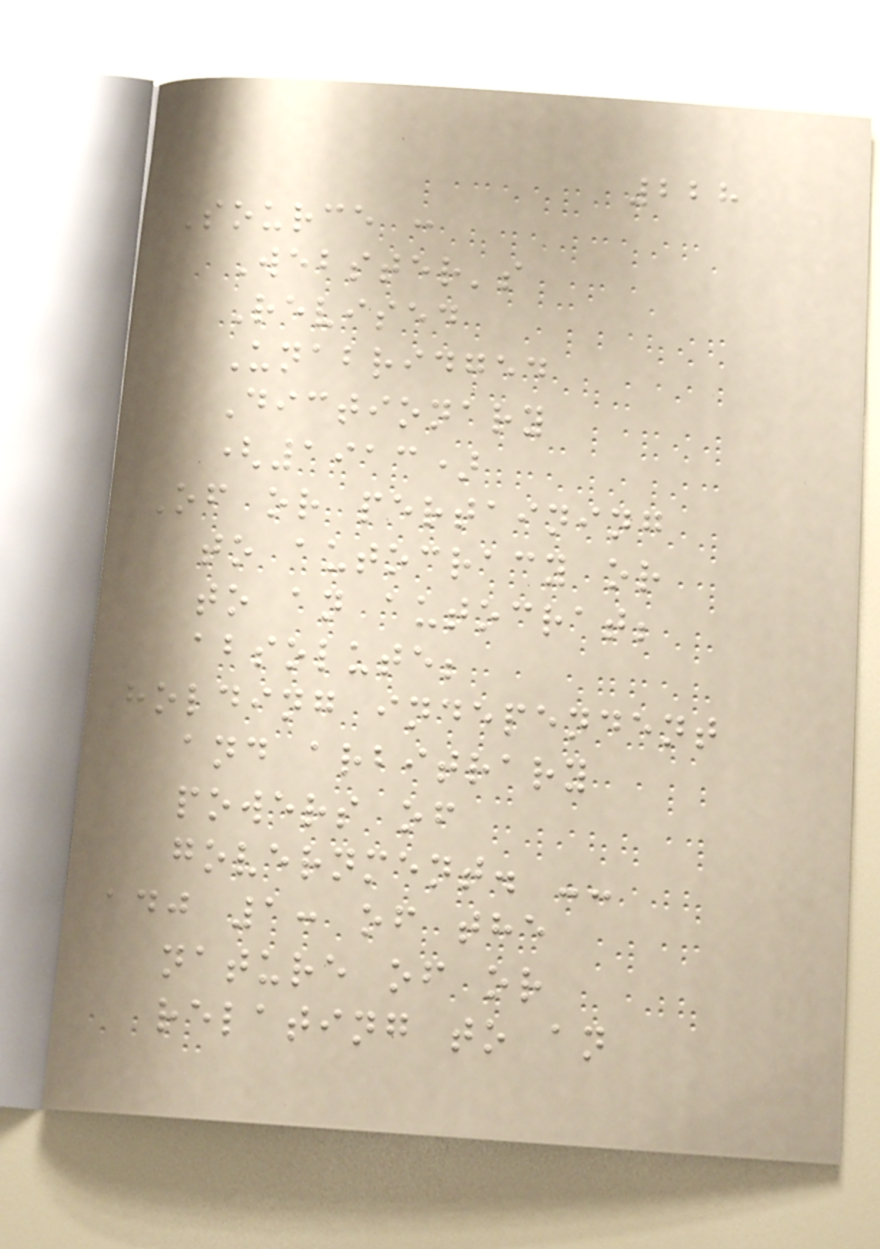228
Source :
Webster's
Revised
Unabridged
Dictionary
(1913)
Of or pertaining
to autocracy or
to an autocrat;
absolute;
holding independent
and arbitrary
powers of
government. --
adj 1: of the
nature of or
relating to an
